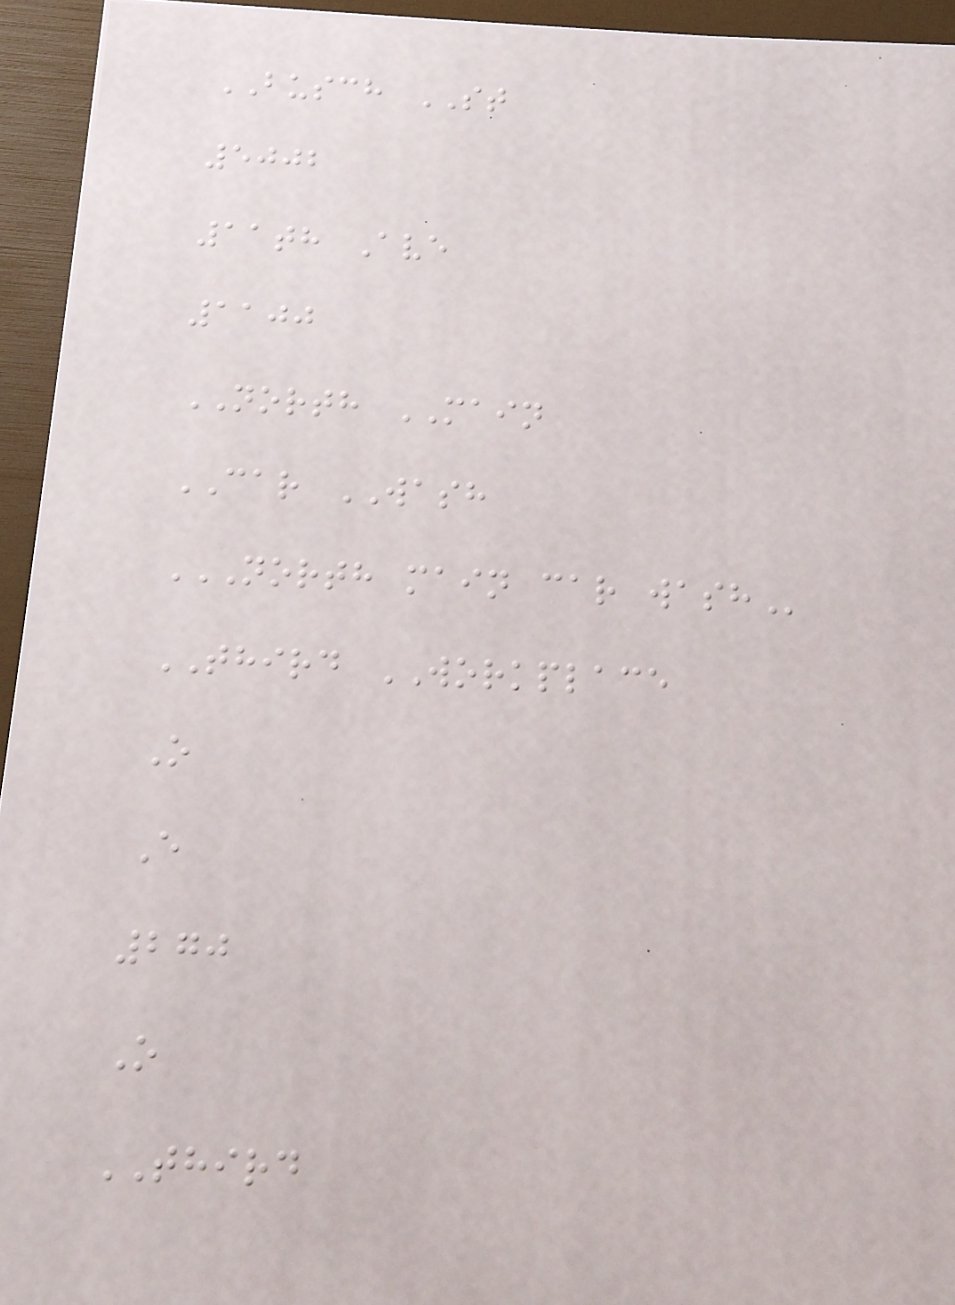BUSCH ST
5002
11th Ave
1100
NORTH MAIN
CAR WASH
NORTH MAIN CAR WASH
THIRD WORKPLACE
O
E
270
O
THIRD
